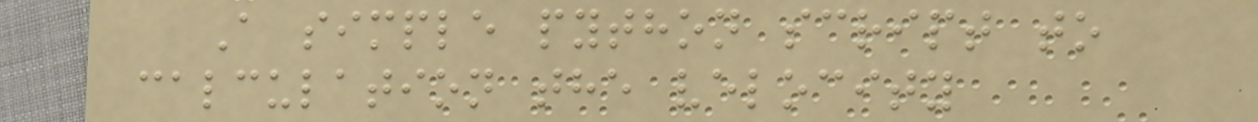A simple python script to
calculation the velocity
